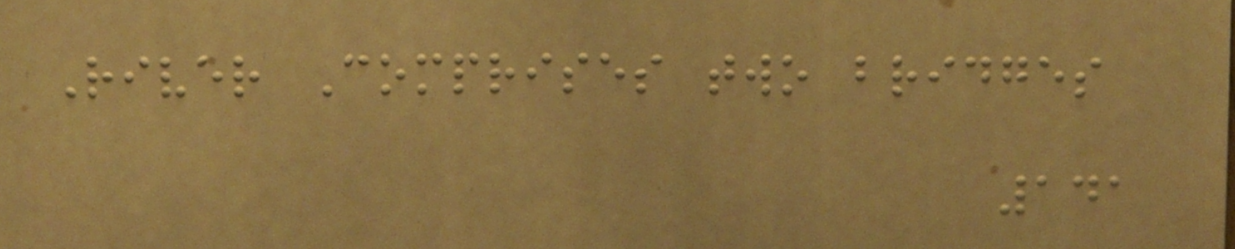River Comprises two bridges
141
